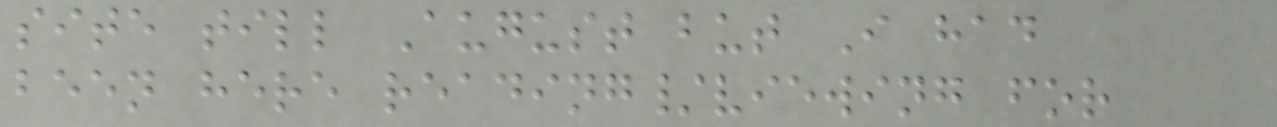site till August but I had
been here reading/viewing for
